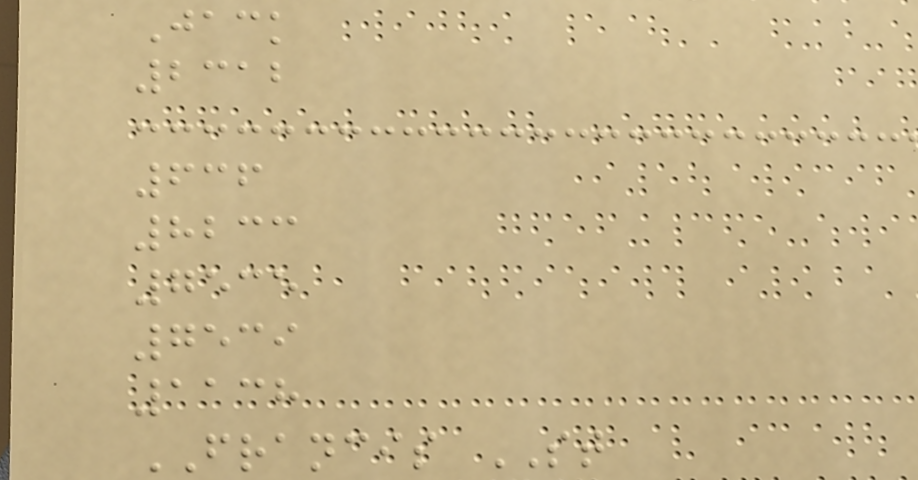Jack
2312
636
8233
7535
7539
1138
FRANCIS ST
